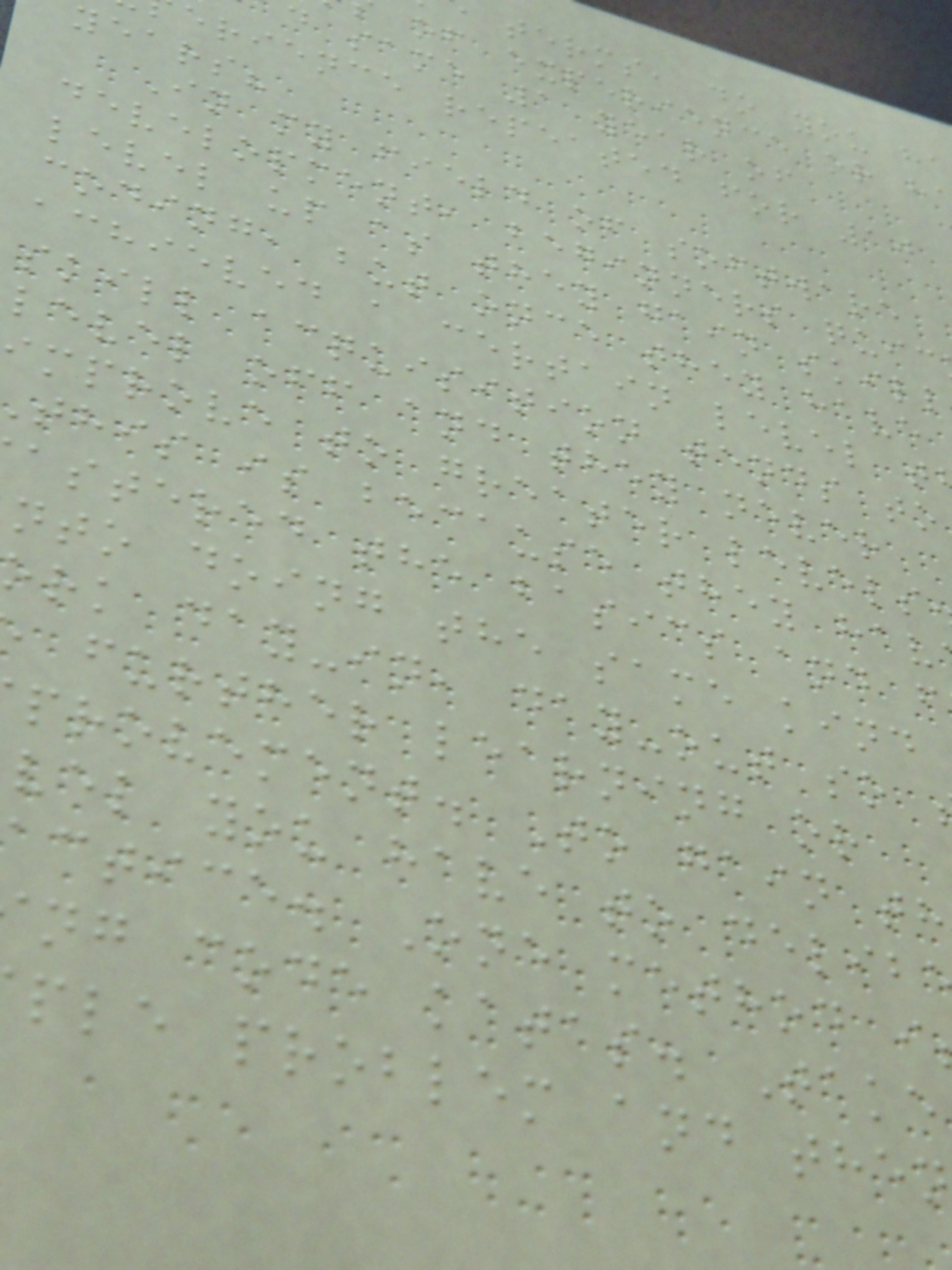terms, do you ha
of experience or h
d same 1 year of
erience repeated for 10
years?
In my field of software
development, beginners quic
level up as they gain skill
coding, but once they have
achieved a certain level t
skill acquisition tends to
level off and they never
mprove to greater levels
this is because they hav
astered the basics and f
nto doing the same kind
rk day-in, day-out so
further learning or
provement. To gain th
vel you have to delib
ctice. One method i
ng code katas. Take
ple problem and then
